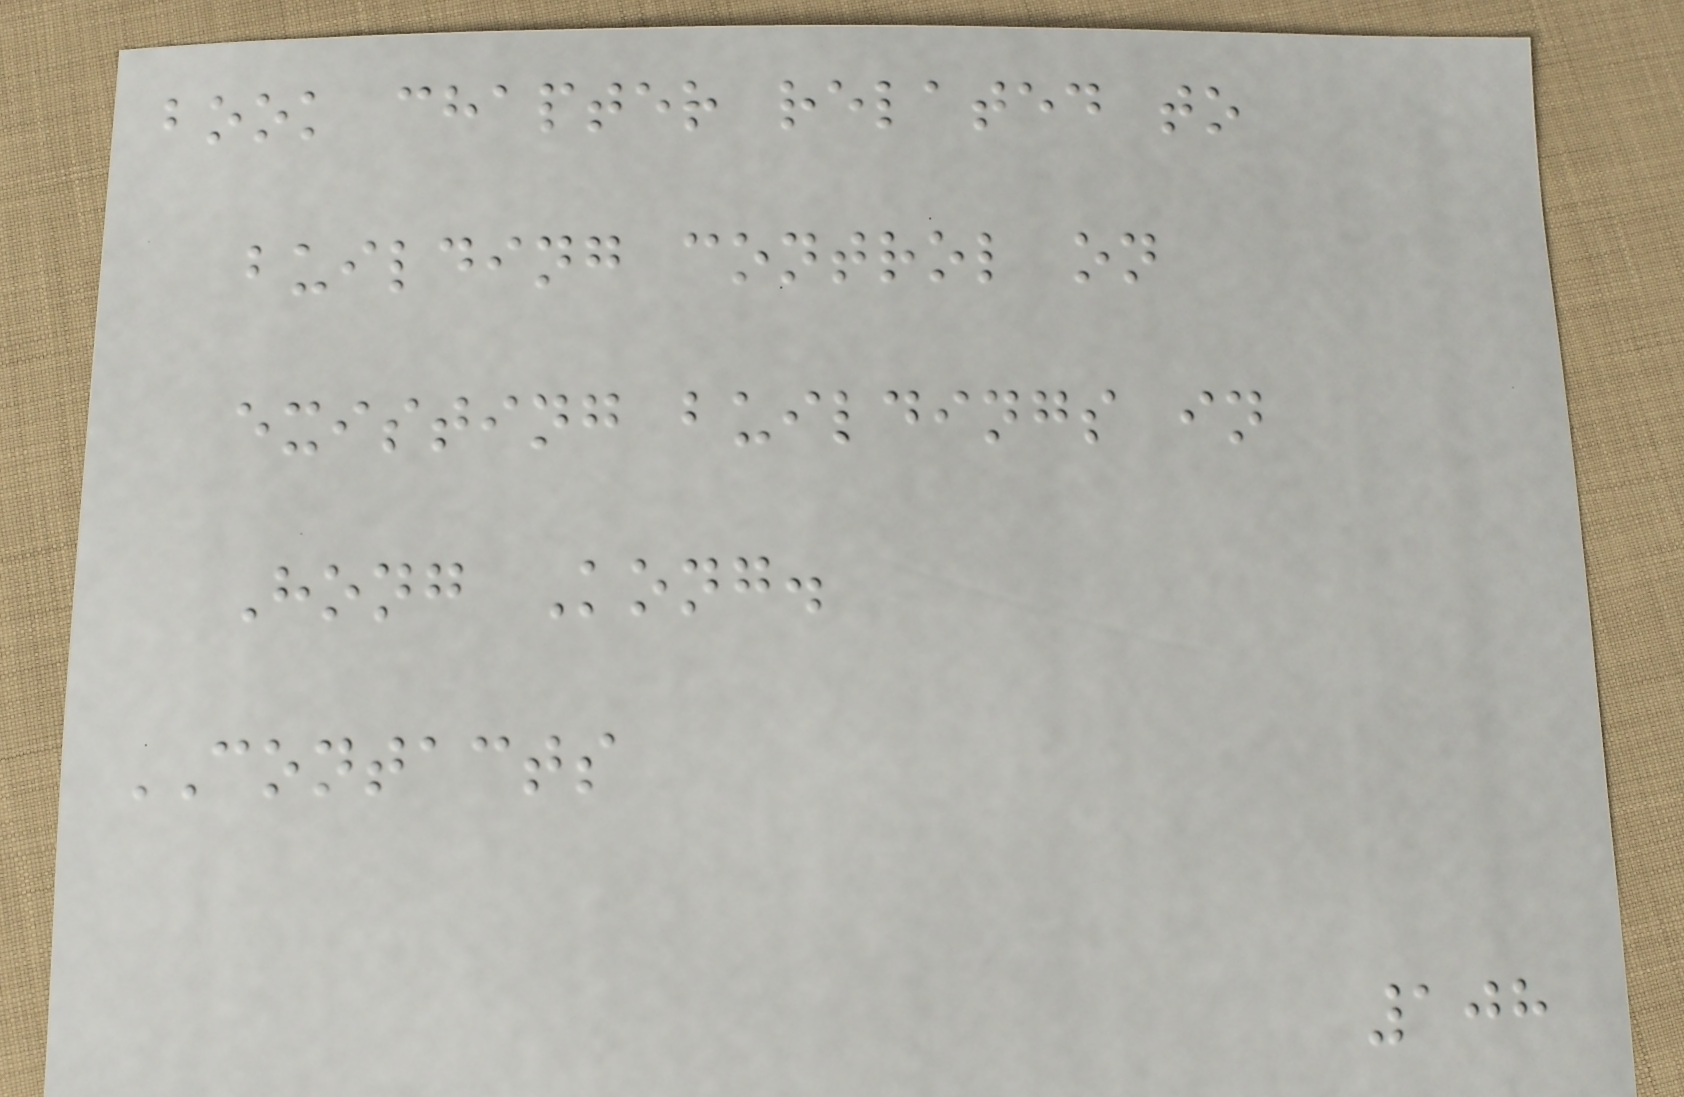book chapter related to
building control on
existing buildings in
Hong Kong.
CONTACTS
108
